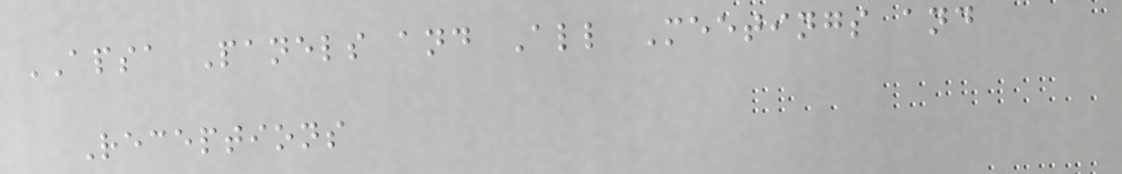APSA Panels and All Meetings and
Receptions
